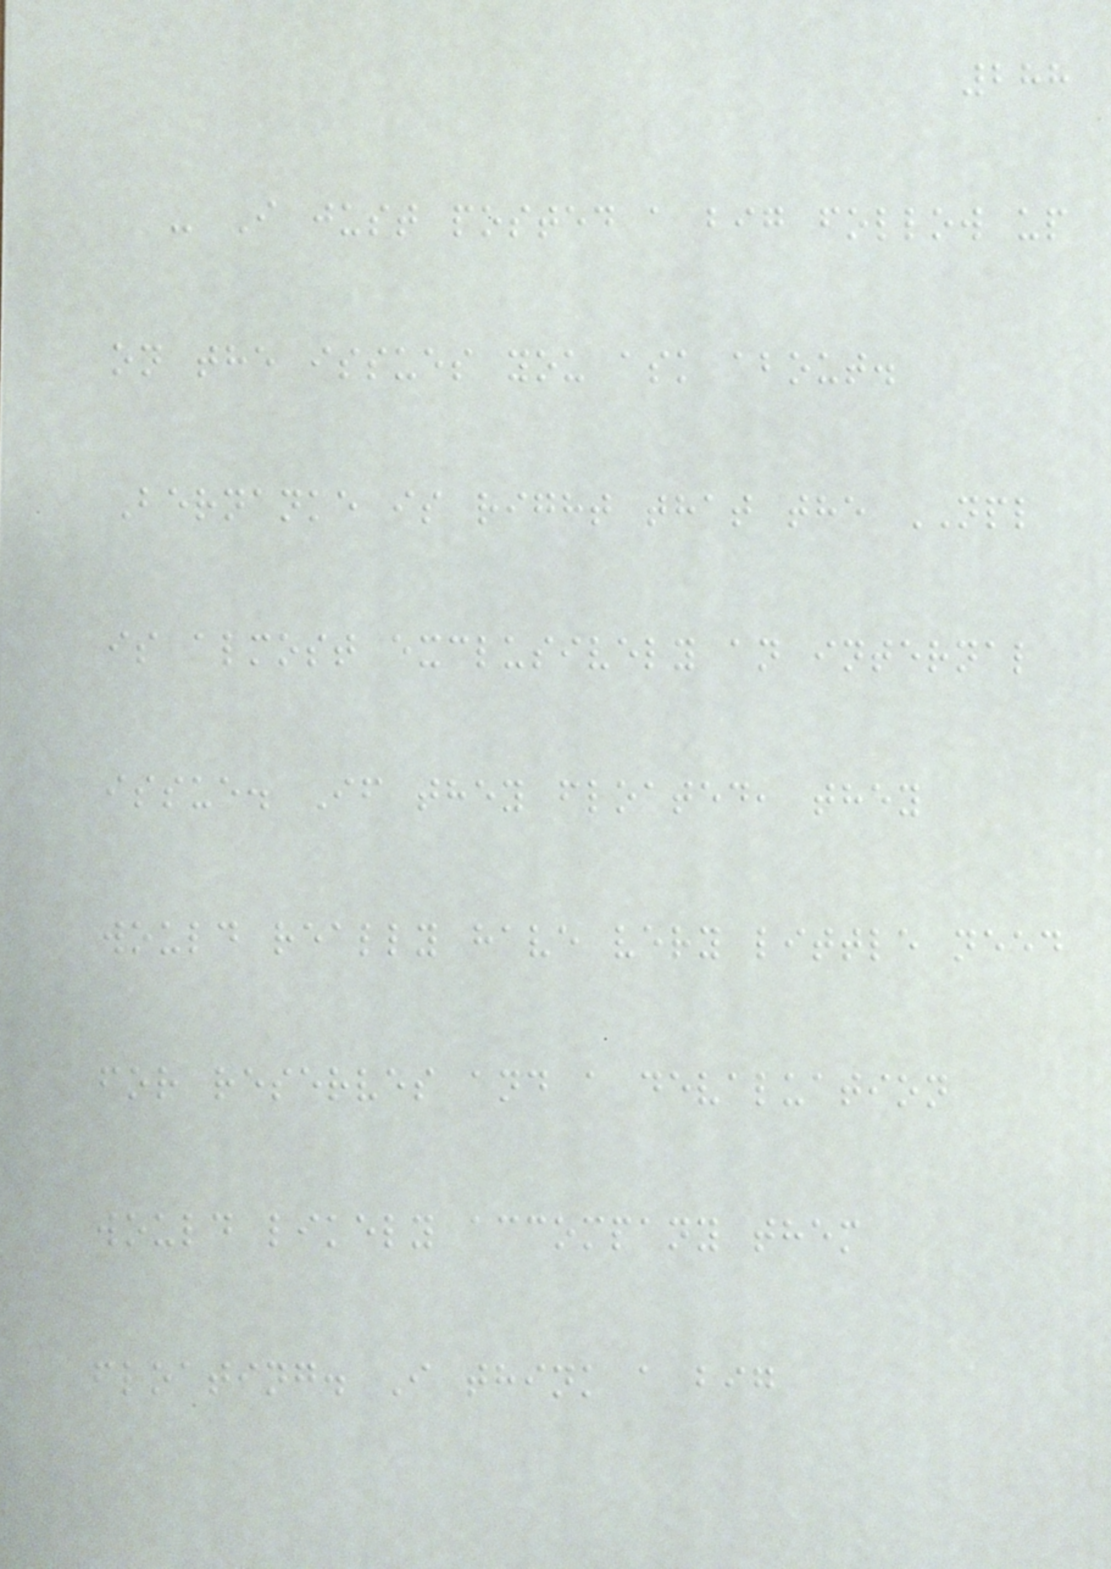288
- I just posted a big follow up
on the issues you ask about.
Bernanke is right that the NPL
is almost exclusively an internal
issue. If they floated, they
would really have very little need
for reserves and a devaluation
would likely accompany them
floating. I think a big
